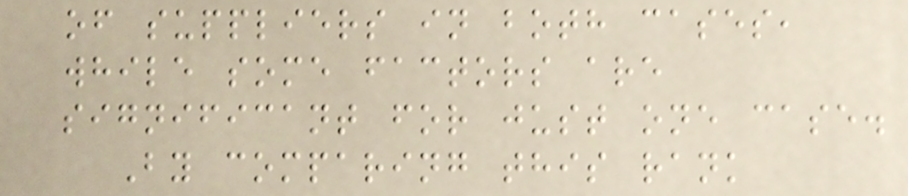of suppliers in both cases,
while some factors are
significant for just one case.
By comparing this rank
